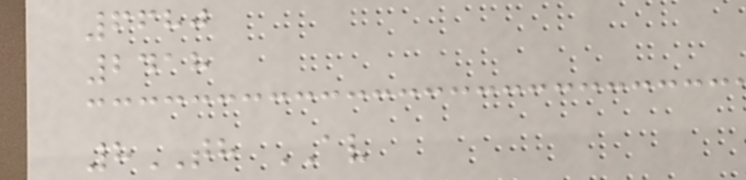6680
2418
8TH AV
